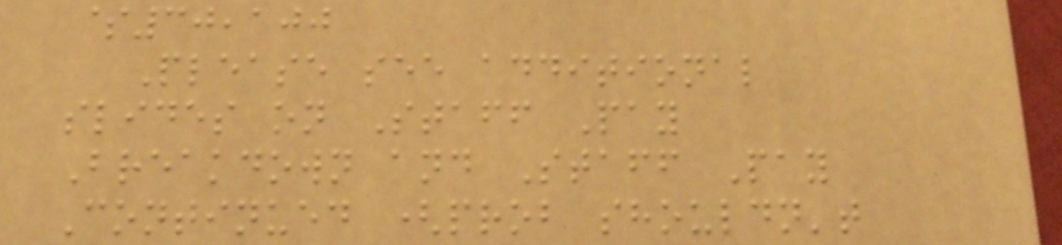$30,100
Please see additional
slides on Staff Pay
Breakdown and Staff Pay
Continued (prob shouldn't
